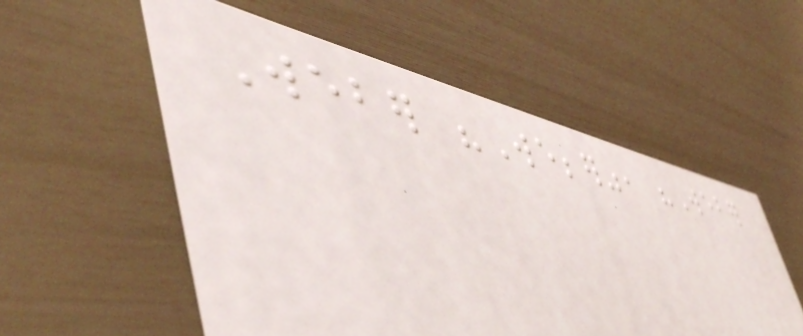Weber "Webber", "Weber
